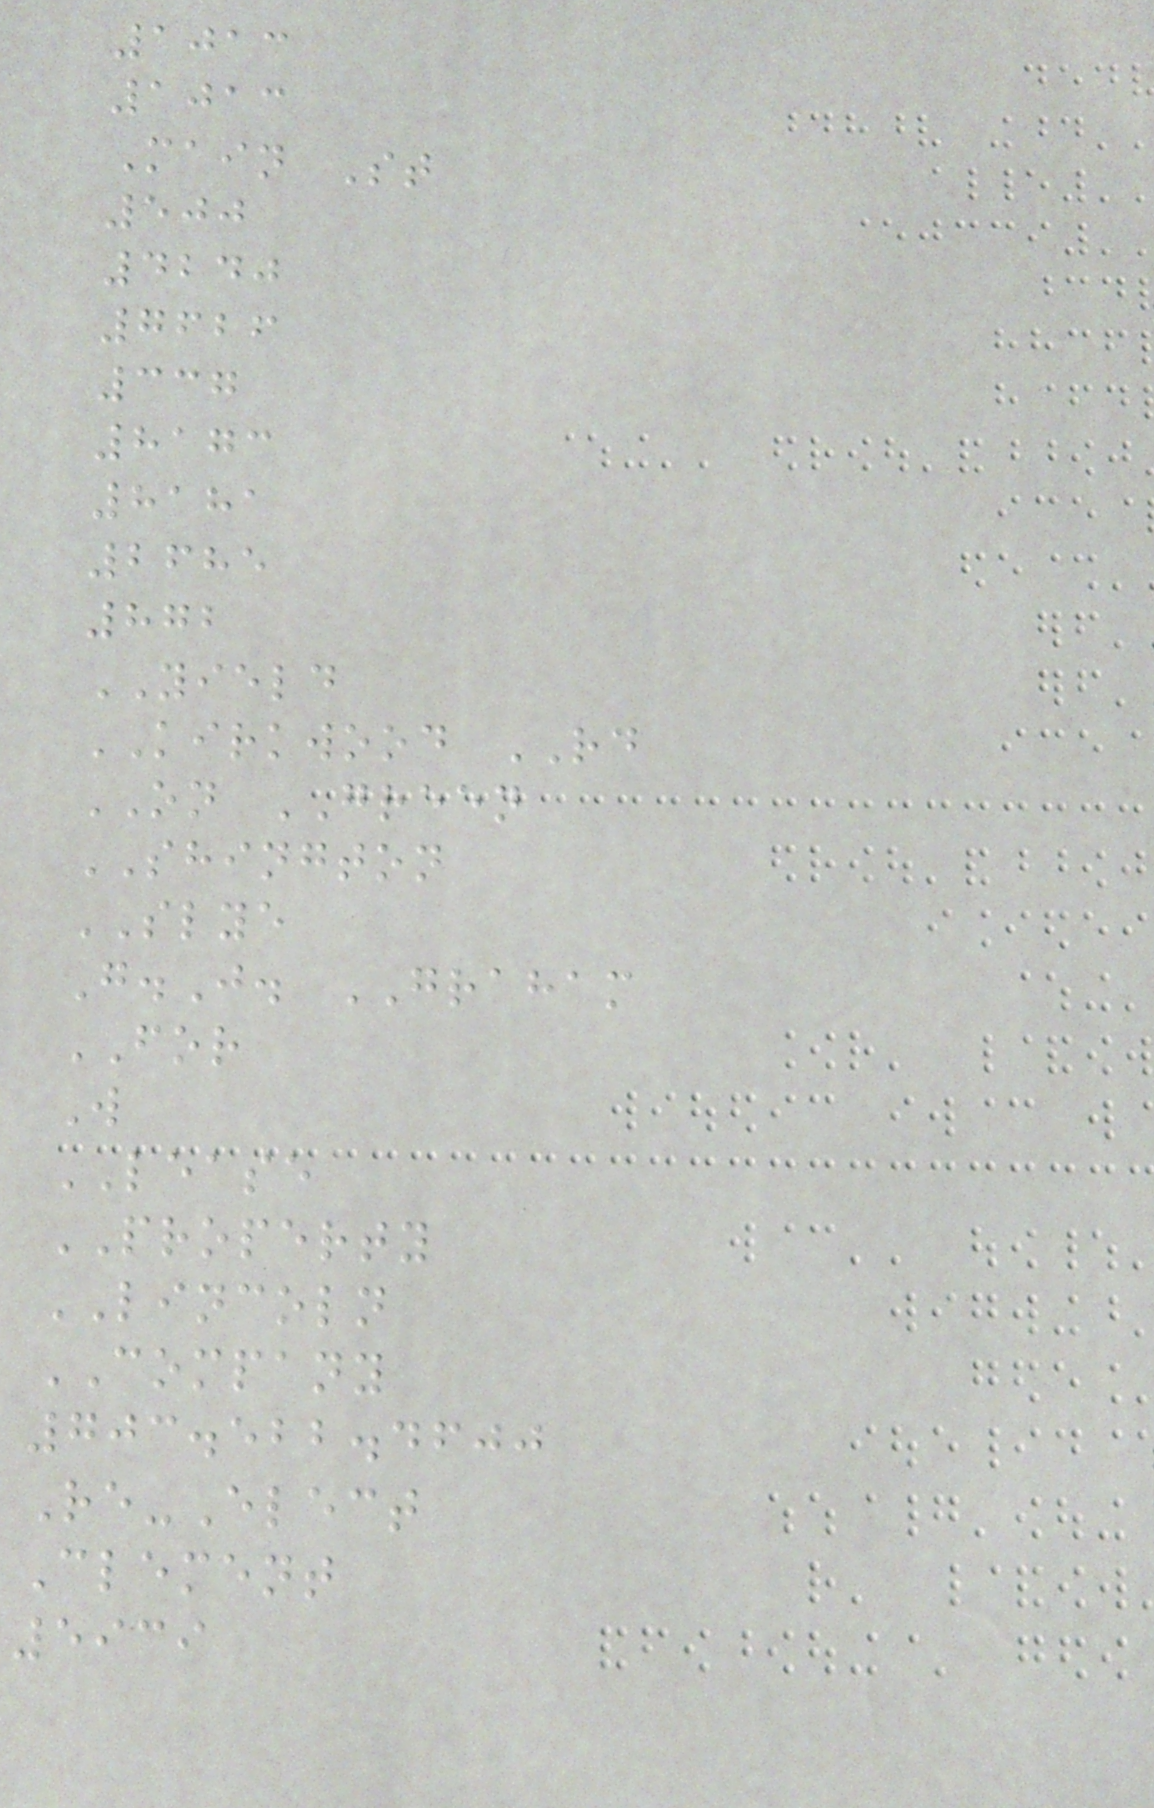1013
1013
Main St
500
4240
7626
337
8173
8181
2685
872
YIELD
KIRKWOOD RD
ON GREEN
SHINGTON
SLYE
G.J. GRAHAM
FOR
W
LEASE
PROPERTY
LINCOLN
COMPANY
703.522.4600
Re-Elect
Clement
5939
